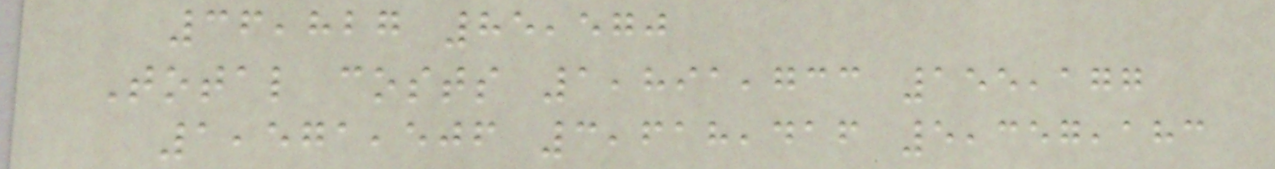36,827 85,570
Total costs 1,891,733 155,177
1,571,506 3,618,416 5,357,183
